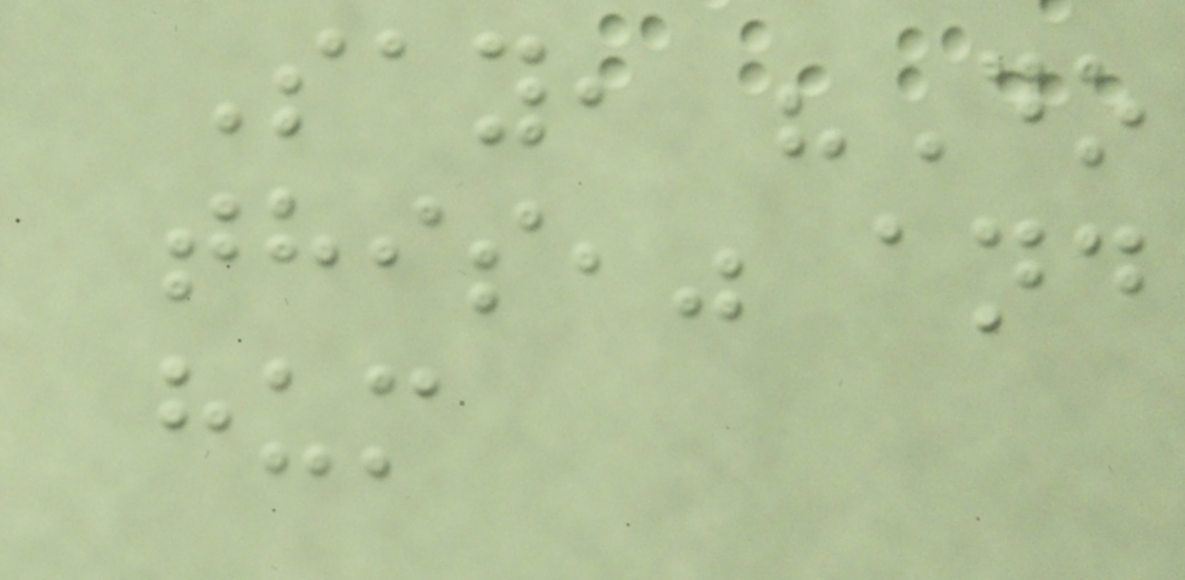Say, "Do
this," and
hum
